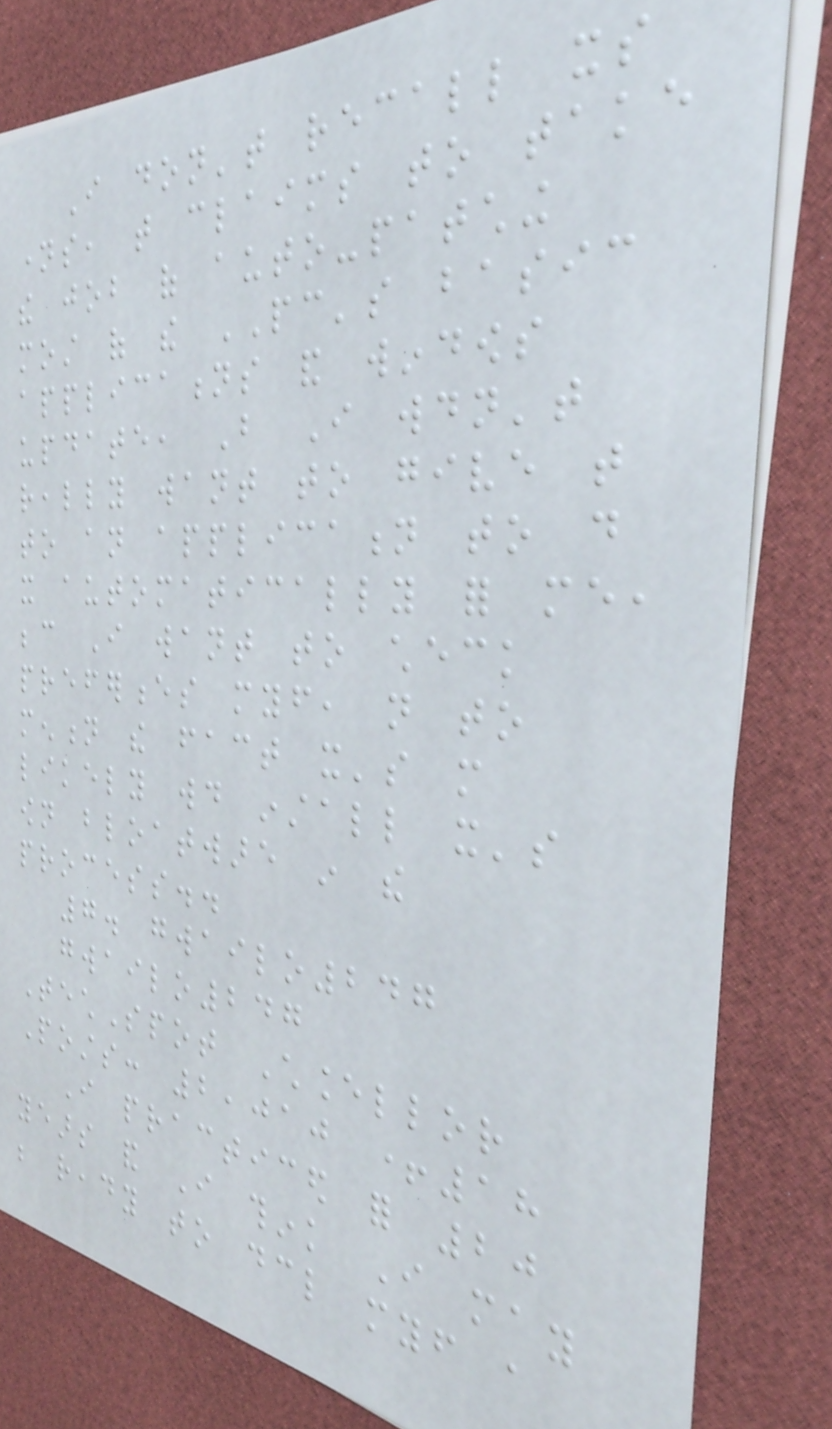I don't recall its
names, that claims to take
the job of auto-patching
most of the PC's basic
applications and windows
update, But I wouldn't
really want to give that
to an application to do
it automatically for me,
because I want to check
preferences myself, not to
mention the fact it's more
likely would install it's
own bloatware in the
process..
7. gwailo247
gwailo247
TechSpot Chancellor
Posts: 2,010 +18
I practiced for 20
years and I think I may
be ready to declare myself a
